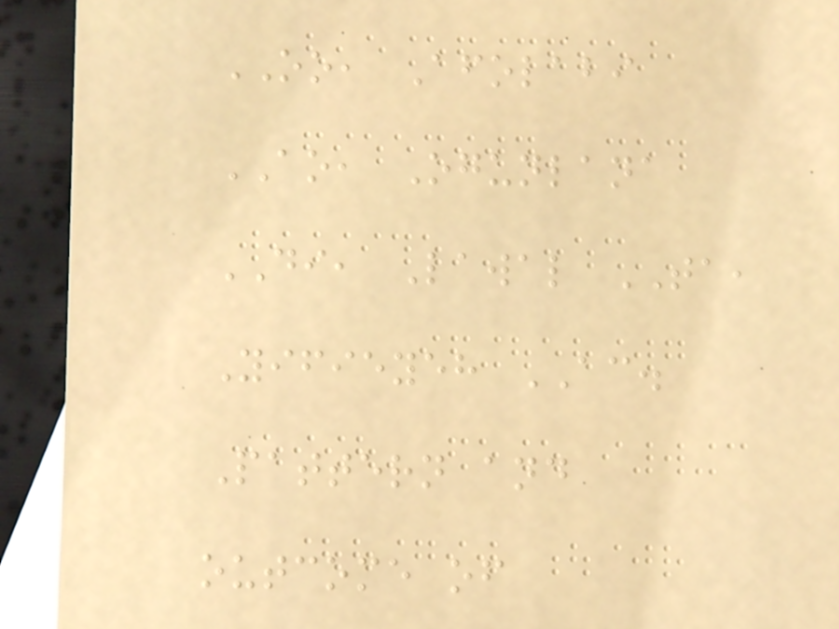OO, Afolabi
AO, Ogunlana
DI, Lawal TA,
Yifieyeh AC.
Pattern and
outcome of
